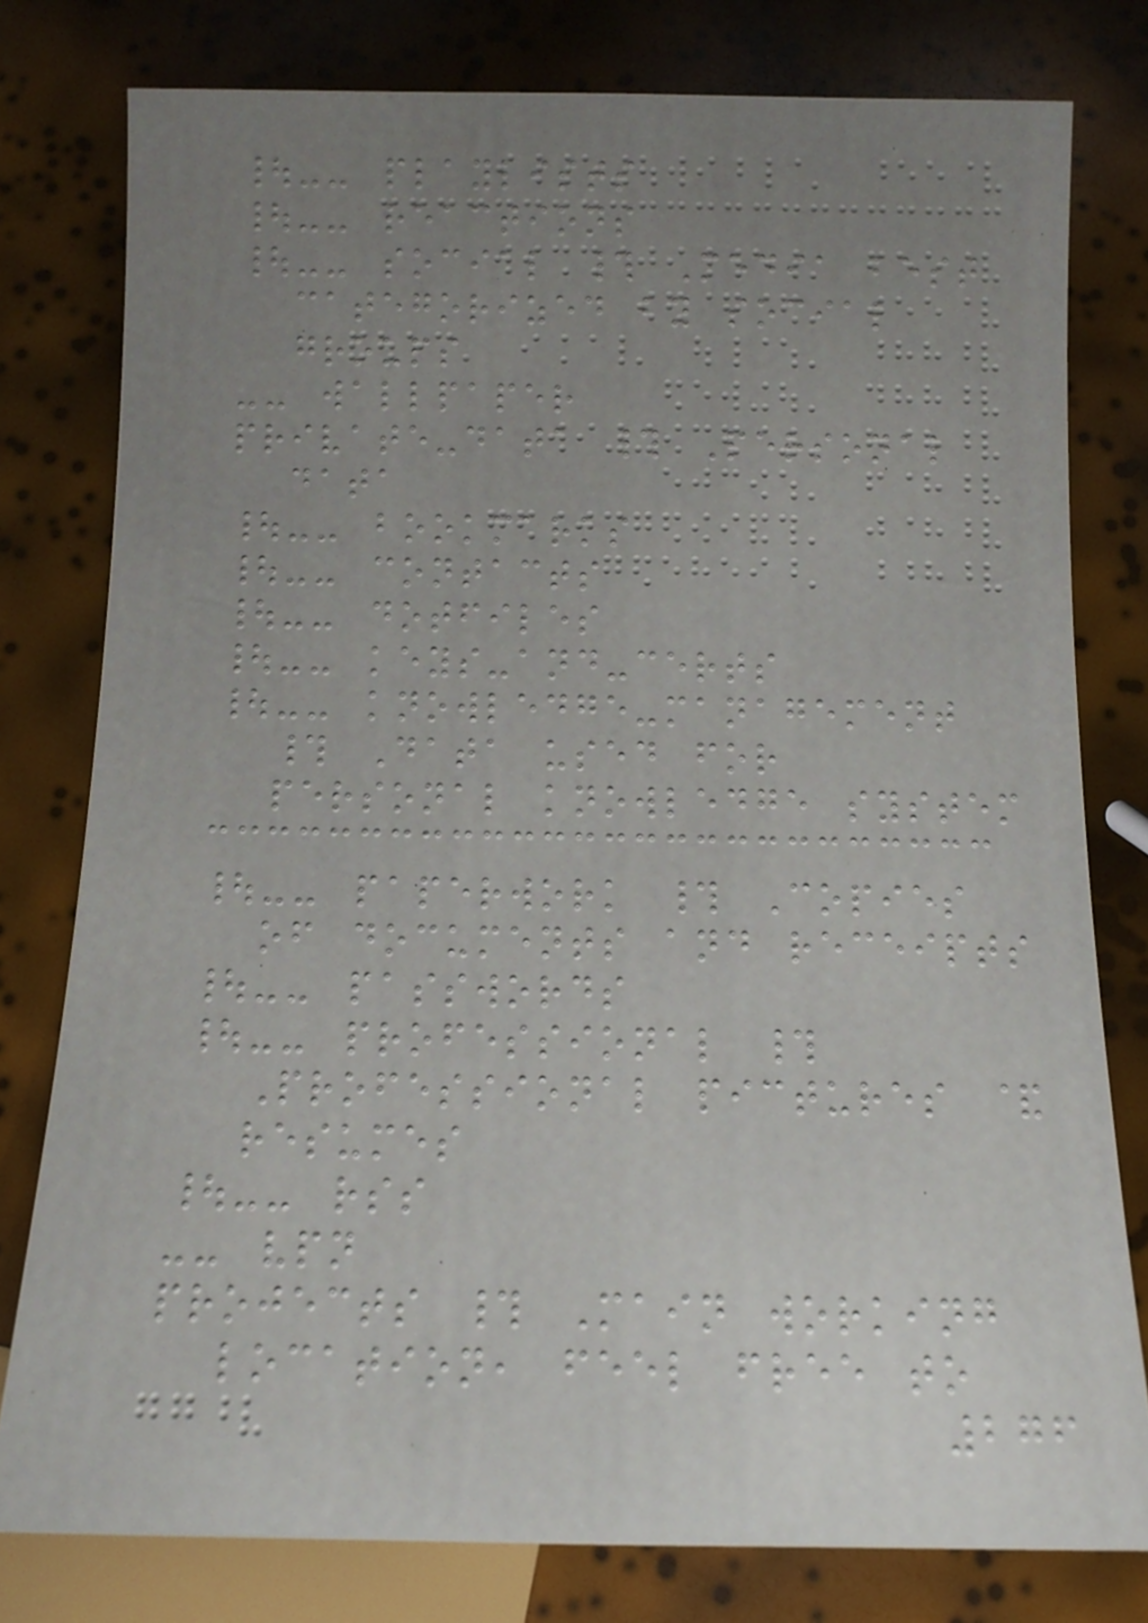|-- playlists
|-- reactions
|-- social # Media best
categorized by social
groups
-- wallpaper
private-data # Personal
data
|-- bookmarks
|-- contacts
|-- dotfiles
|-- keys-and-certs
|-- knowledge-management
# Data used for
personal knowledge system
|-- paperwork # Copies
of documents and receipts
|-- passwords
|-- professional #
Professional pictures &
resumes
|-- rss
-- vpn
projects # Main working
location, feel free to
276
